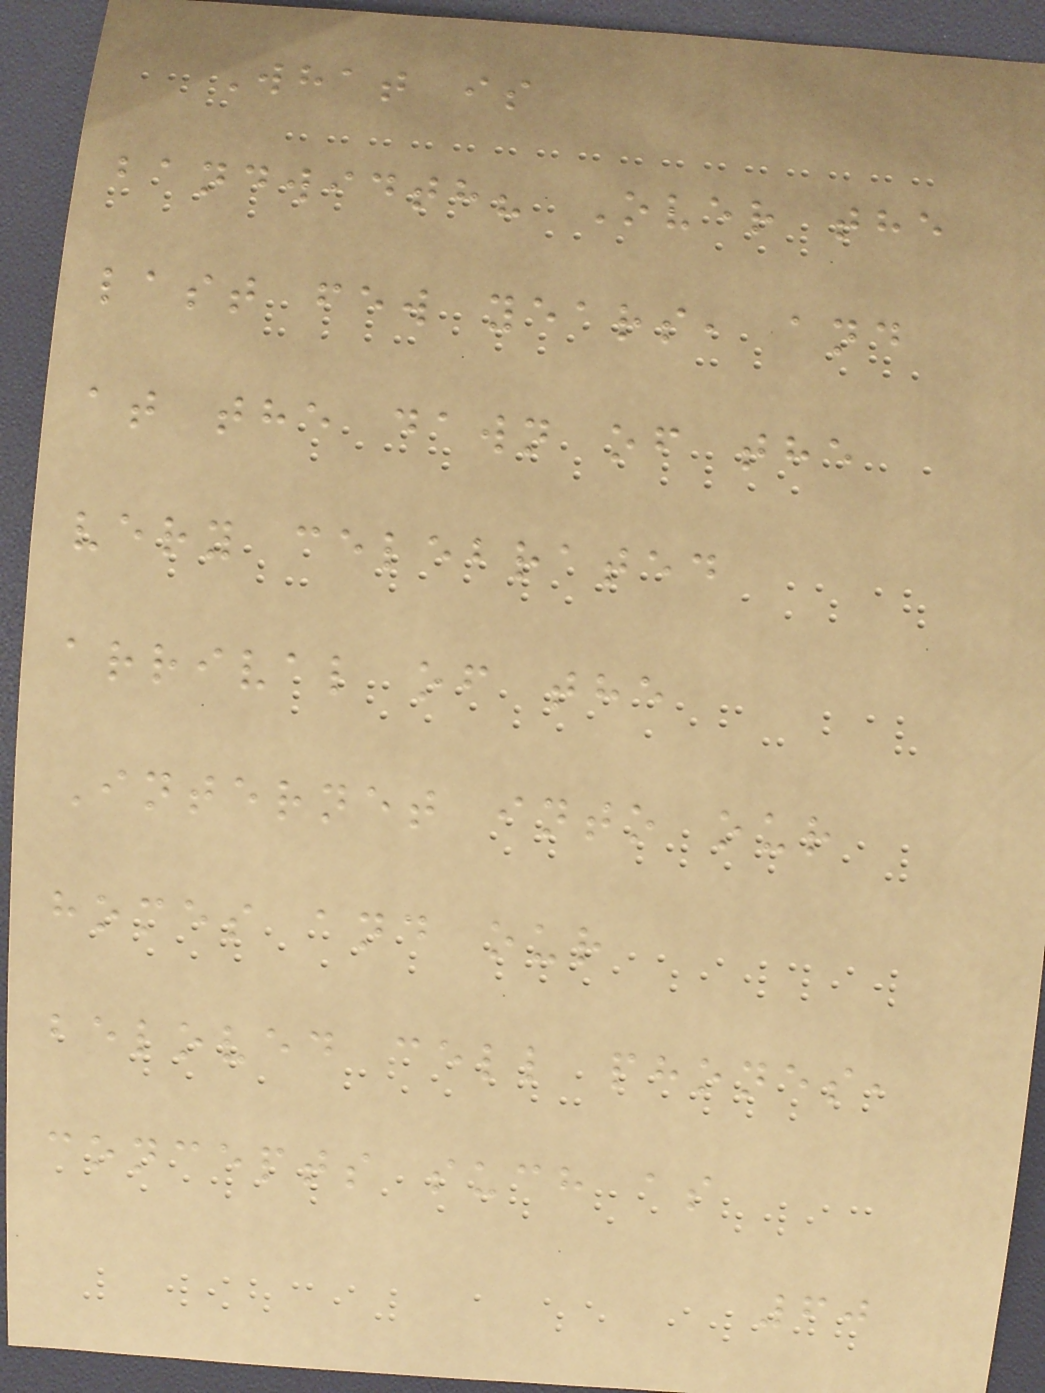What is
bandwidth? Over the
last few years, and
at the dawn of the
very celebrated
arrival of the
Internet into our
homes and our
beloved cell phones,
concepts such as
60
